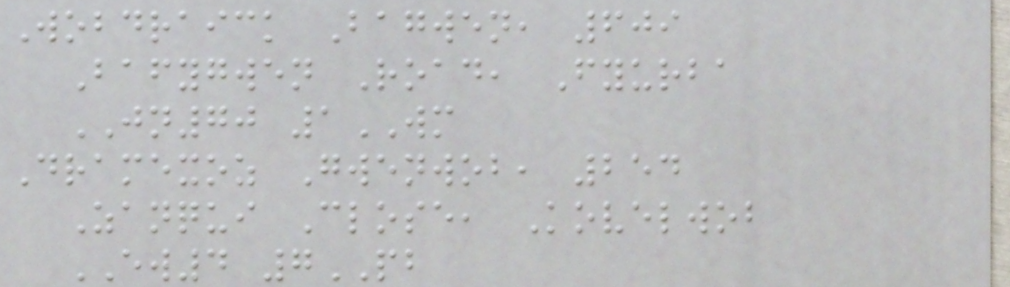Wobdraick Bagwen, 609
Bafygwen Road, Fyurba
JN70 1WM
Dramexoz Gwenwob, 254
Zanqui Close, Kovelwob
EW4 7PB
